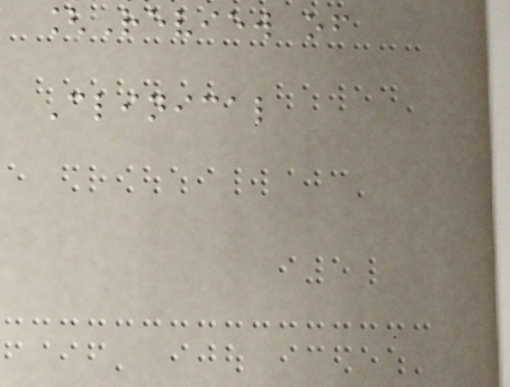[Review of
Clinical
